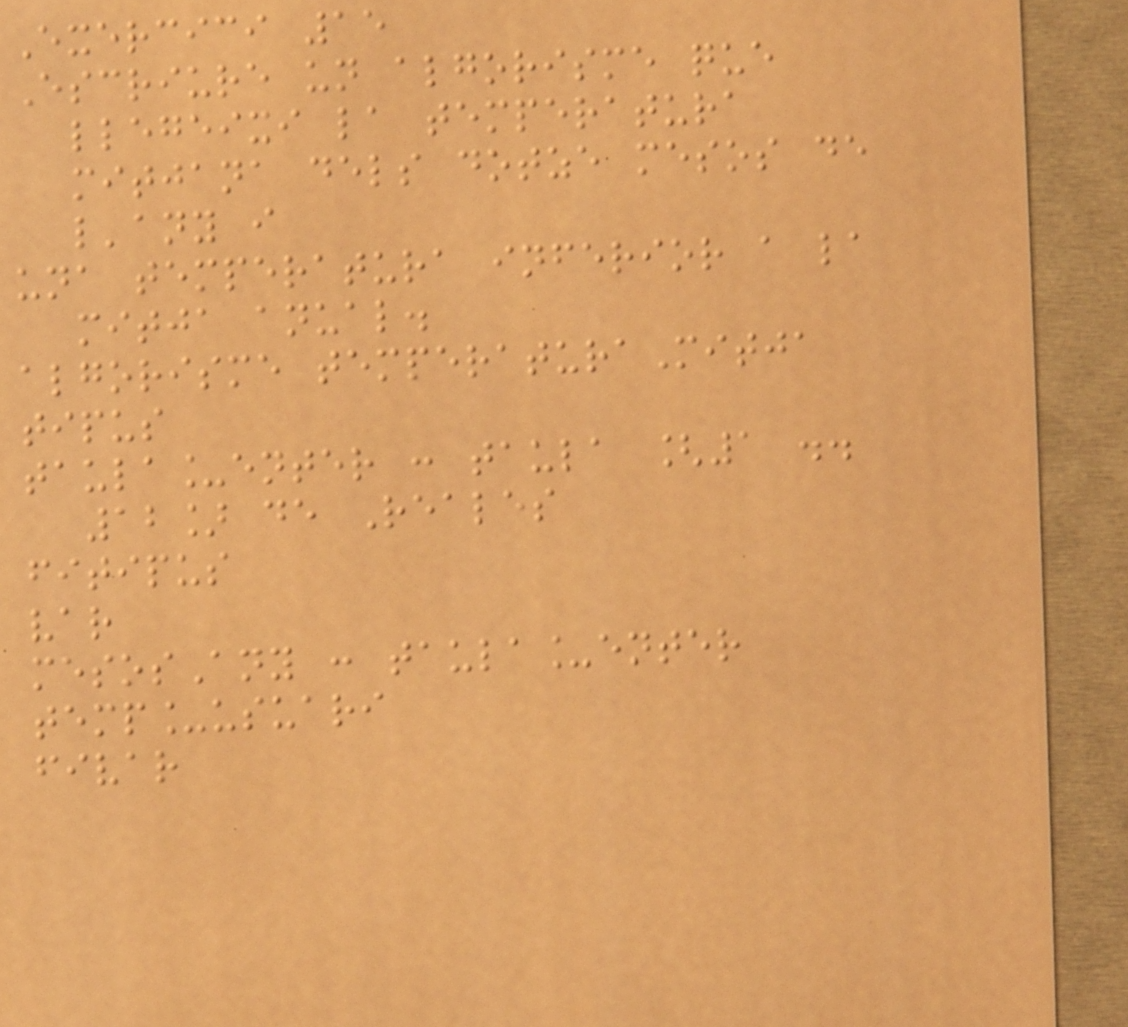Exercici 15
Escriure un algorisme que
llegeixi la temperatura
mitjana dels dotze mesos de
l'any i
una temperatura inferior a la
mitja anual.
algorisme temperaturaMitja
tipus
taula_enter : taula [1 ..
12] de Reales
fitipus
var
mesosAny : taula_enter
temp_usuari
fivar
